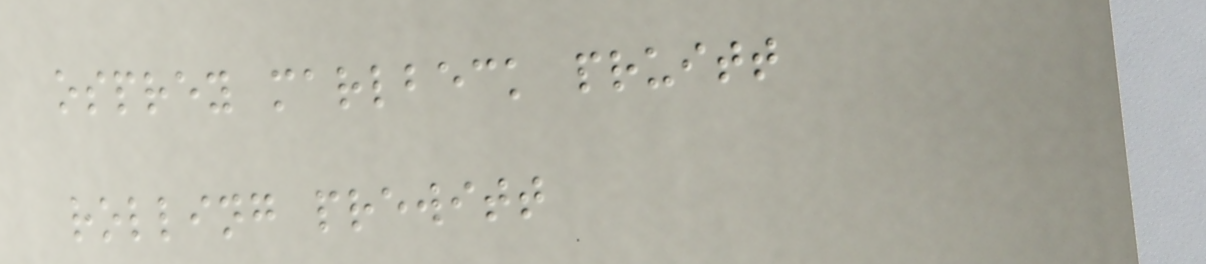osprey marlbeck pruitt
rolling prewitt
